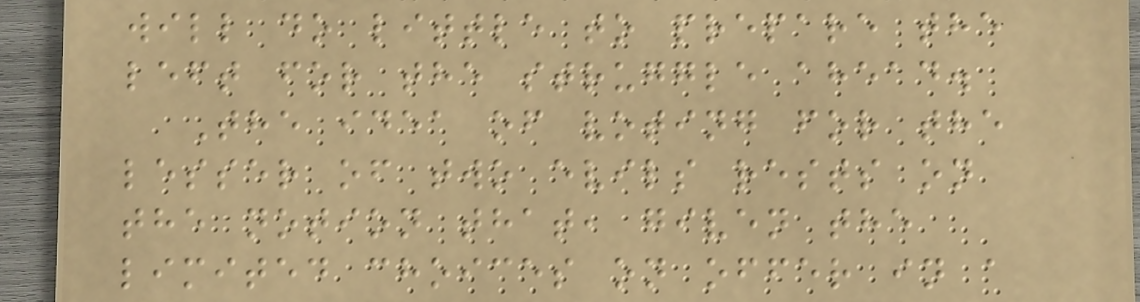will do little to prepare the
left for the struggle ahead.
The idea of voting for the
lesser of two evils rests on
the notion that, given the
limited choices on offer in a
